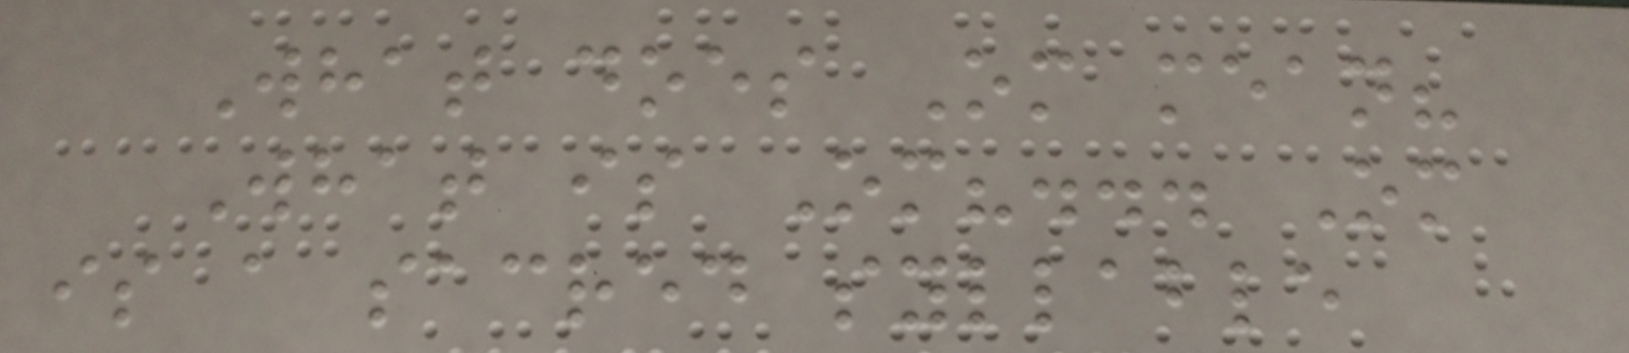What does Om mean?
What is Om?... Om
is a sacred syllable
